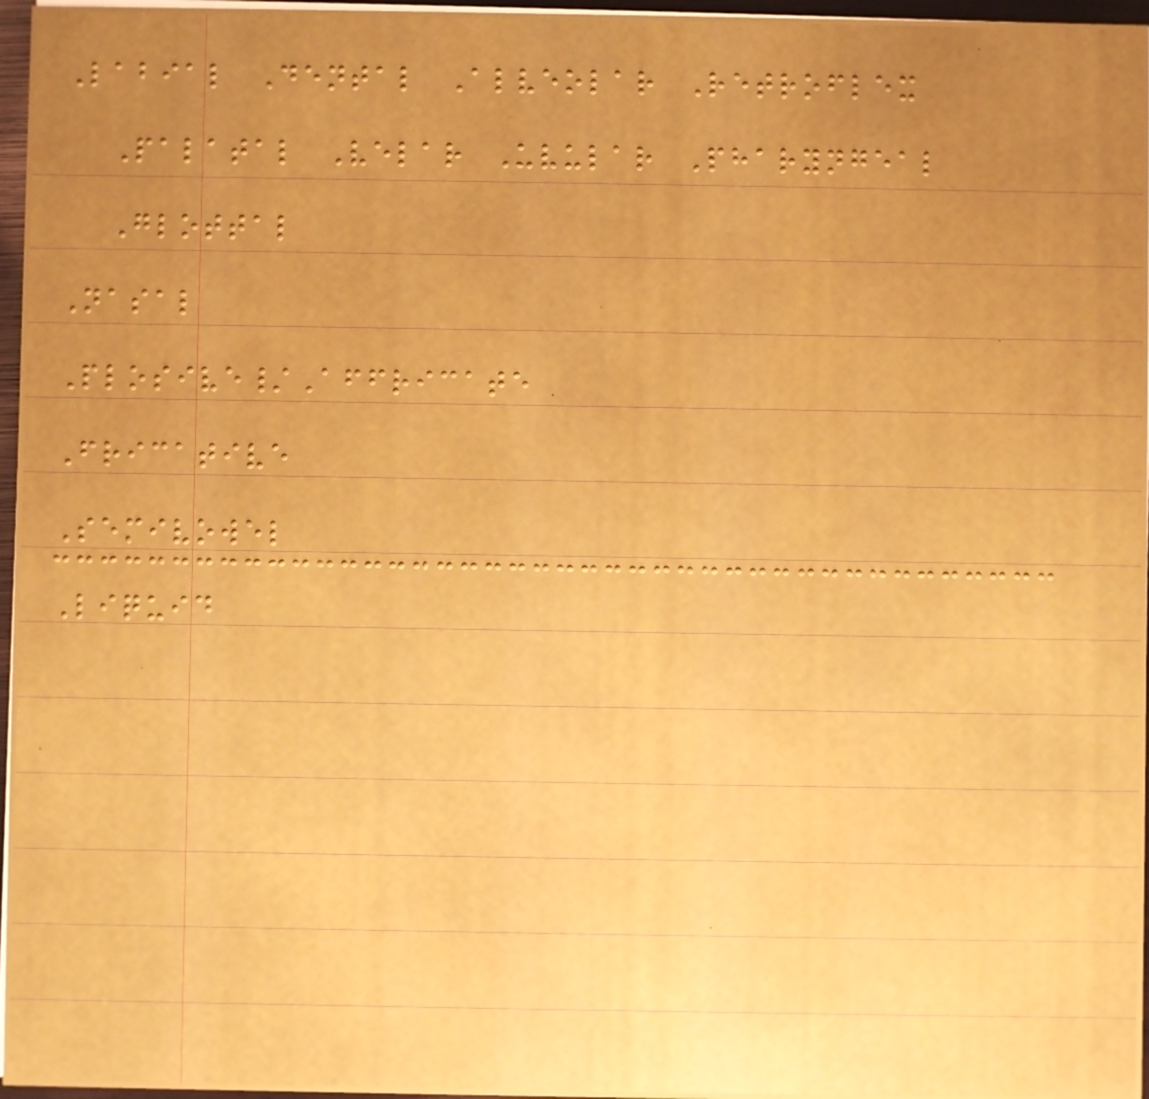Labial Dental Alveolar Retroflex
Palatal Velar Uvular Pharyngeal
Glottal
Nasal
Plosive/Affricate
Fricative
Semivowel
Liquid
